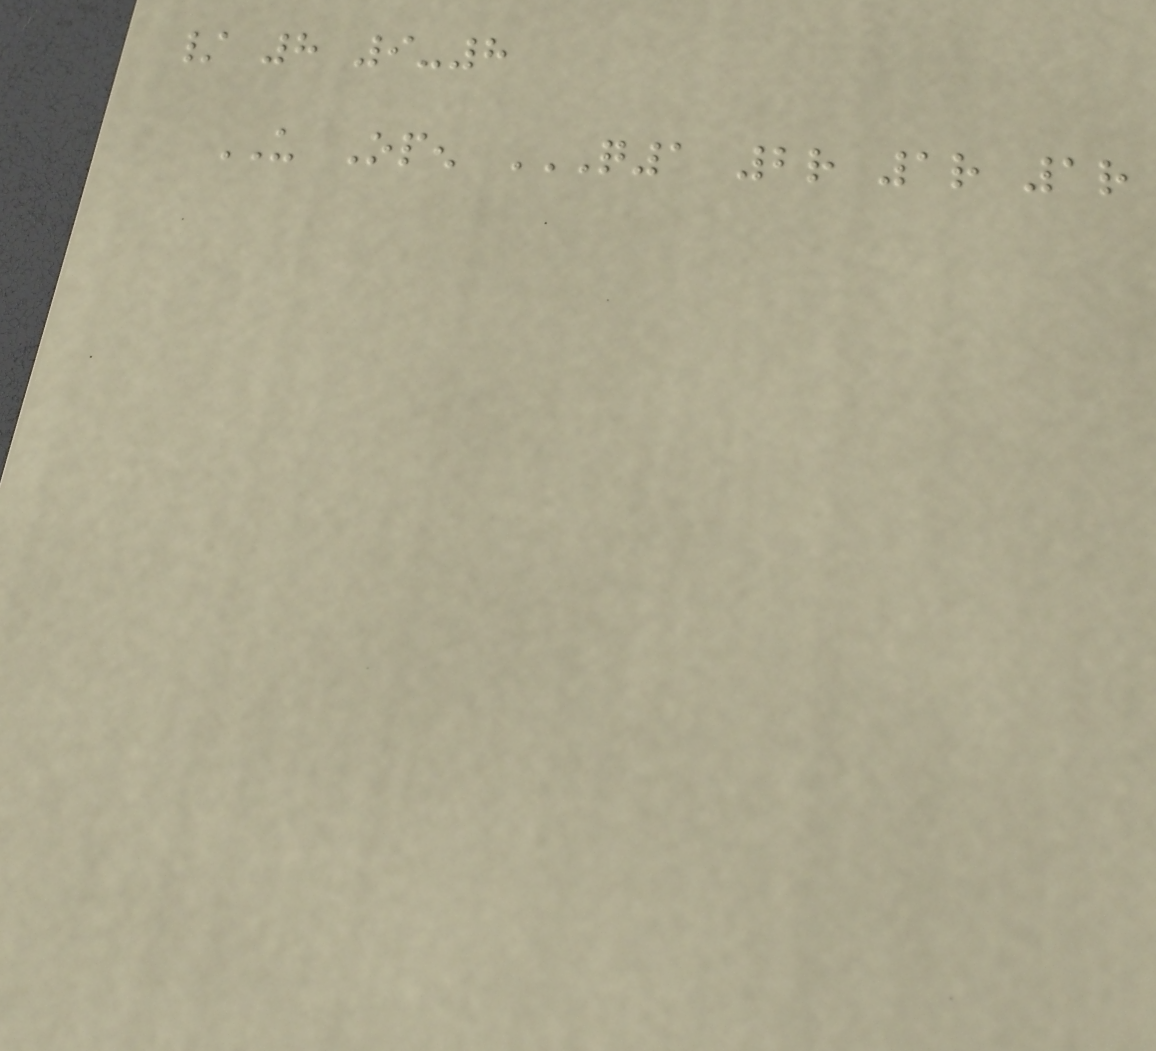/ 8 9-8
US Open Q1 2R 1R 1R
